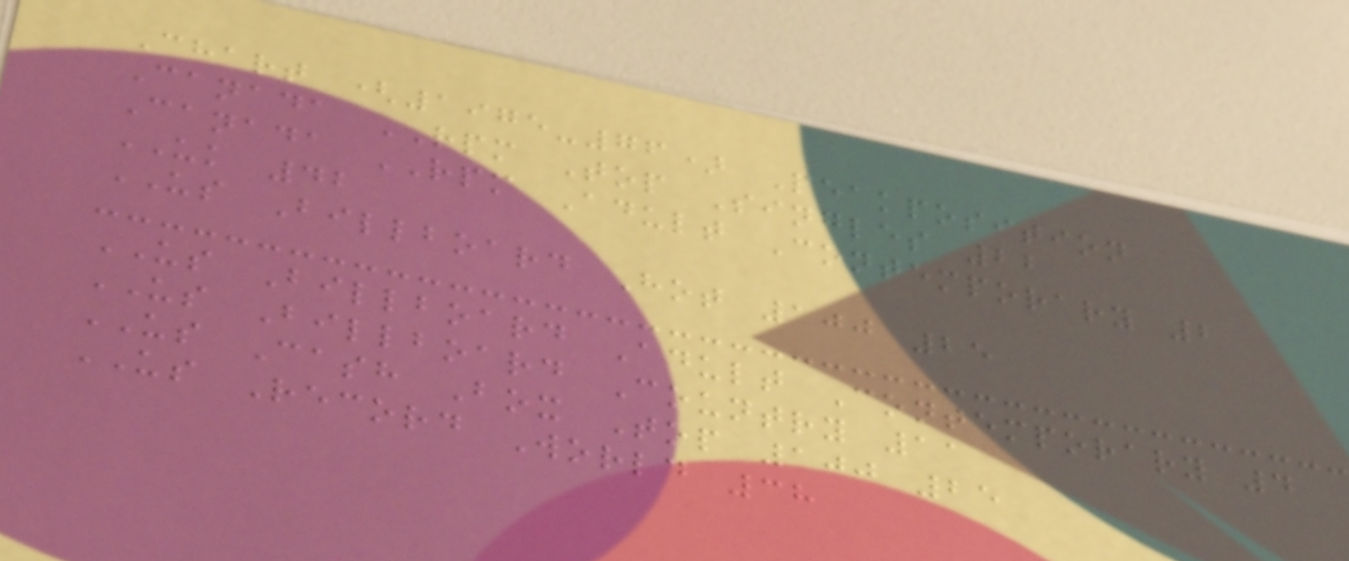Chart (1975-76) Peakposition
Canada RPM Top Singles 22
Canada RPM Adult Contemporary 2
UK 42
US Billboard Hot 100 25
US Billboard Adult Contemporary 4
US Billboard Country 11
US Cash Box Top 100 25
US Record World 38
